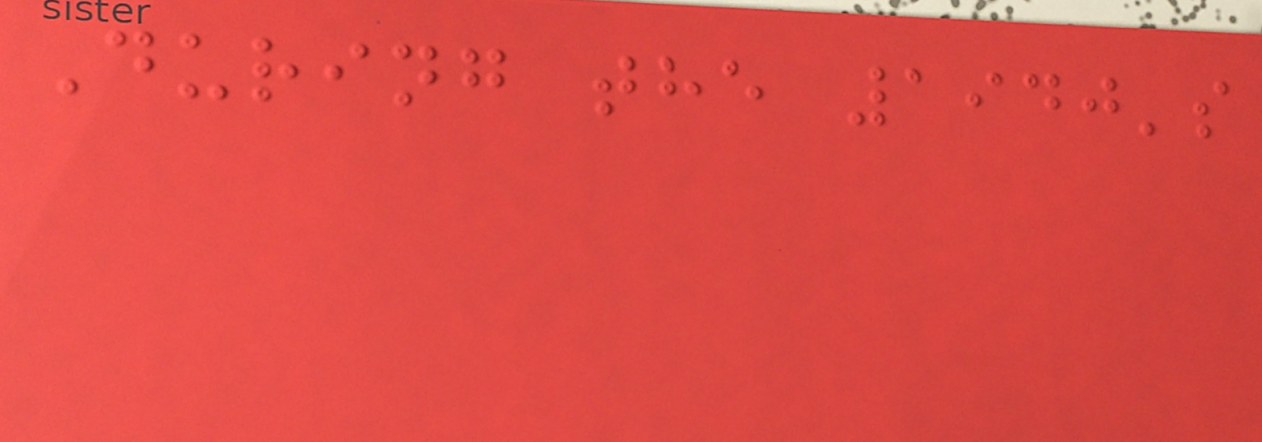During the 1940's
